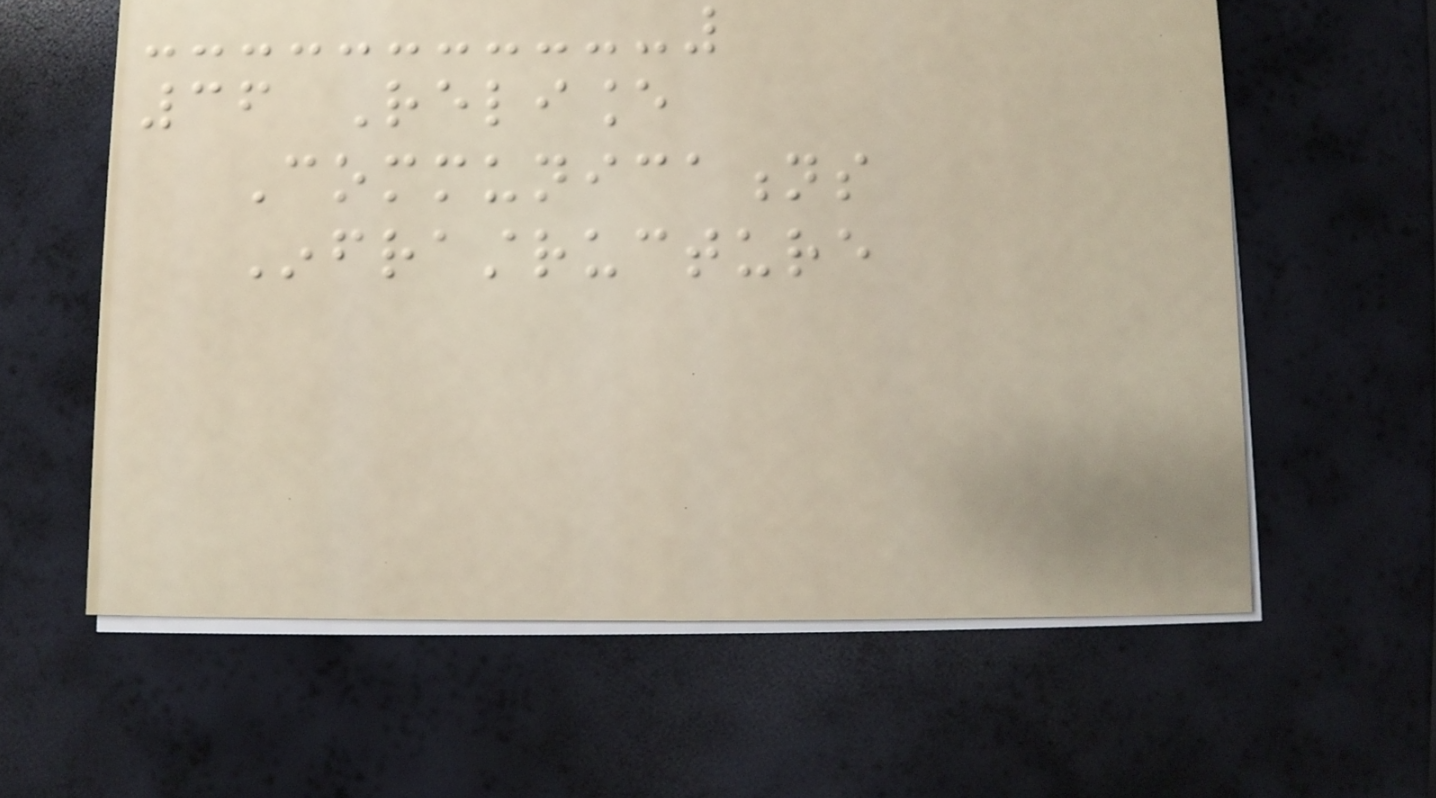36 Reliance
Communications
Infrastructure
